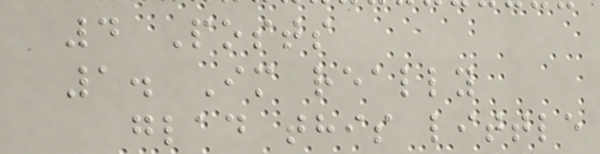4 Posts
1. Im really
glad this little
